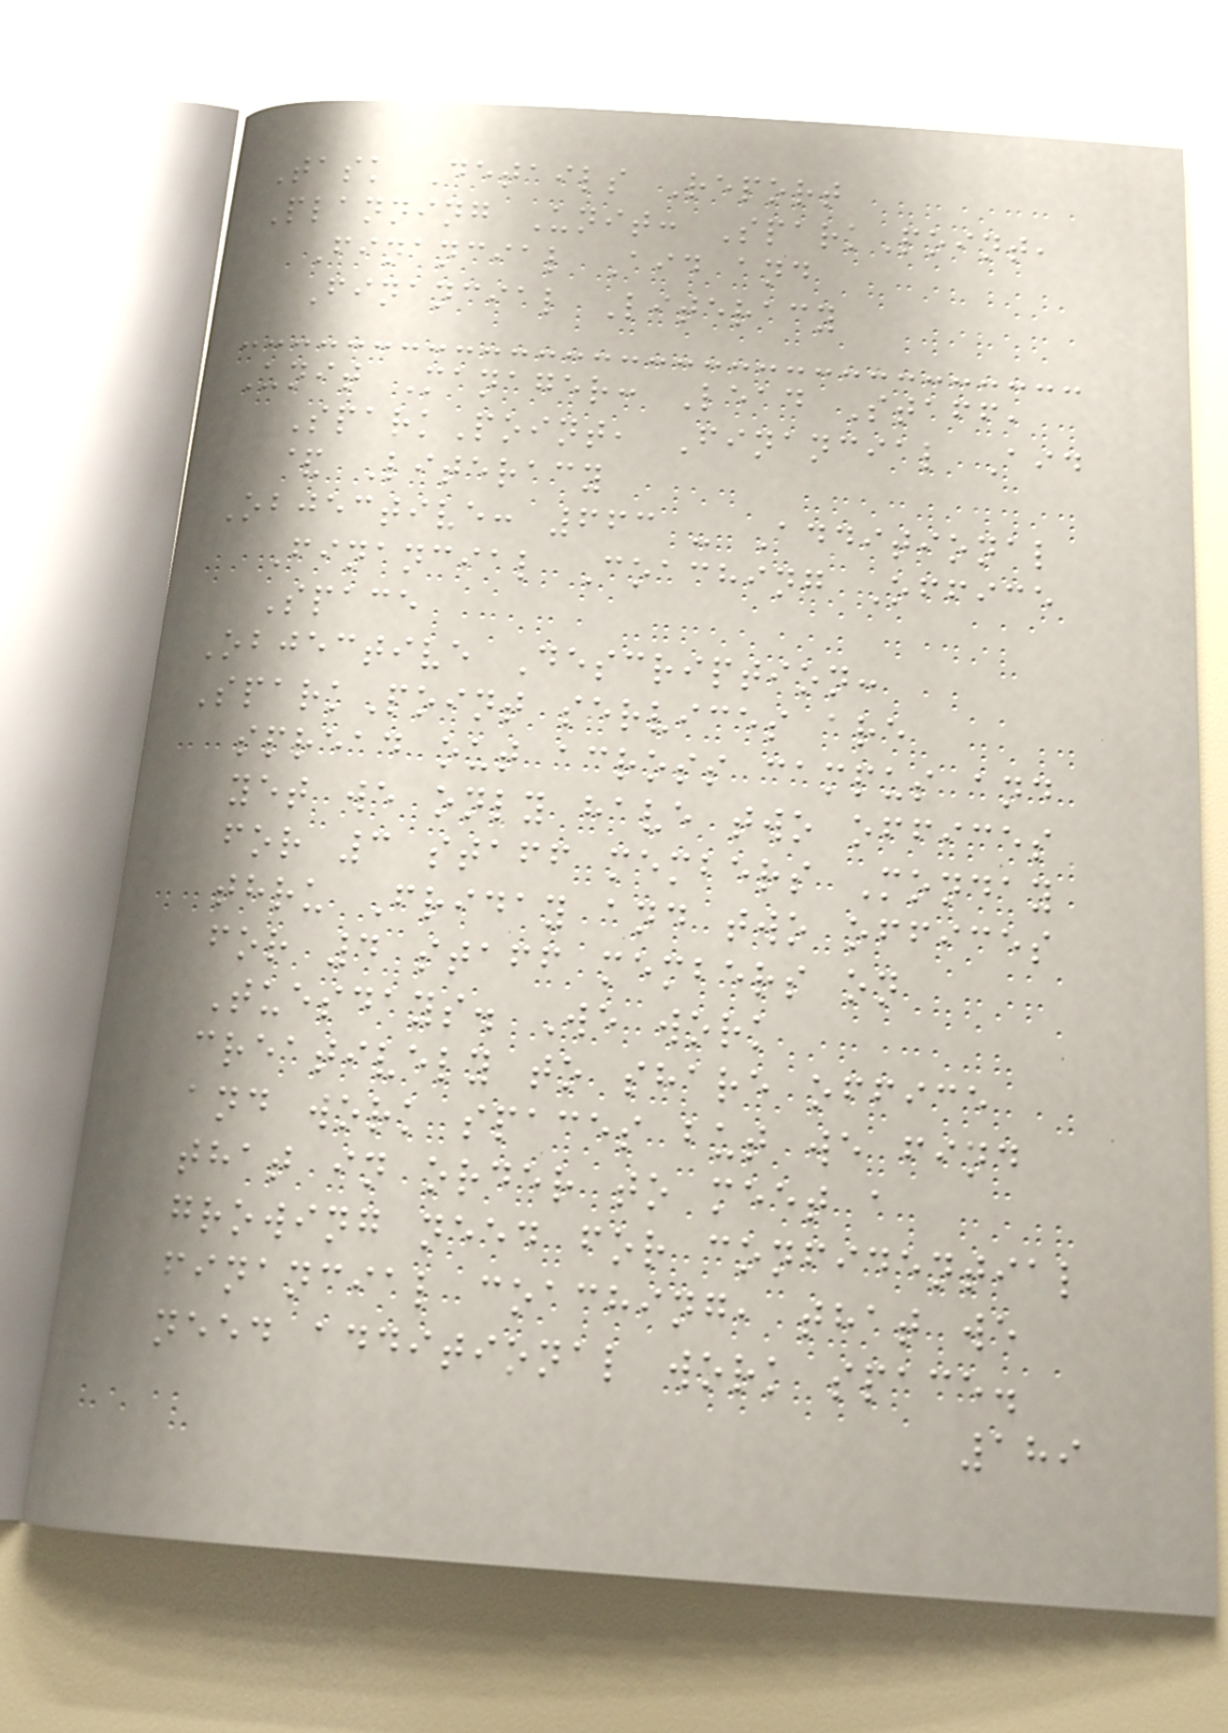Task Details Report
Planning Unit: SparkPoint,
Financial Aid and
Financial Literacy
Unit Manager: Lead Staff,
SparkPoint, Financial Aid
& Literacy
Objective: 663 - Additional
Financial Coaching Office
Space
Objective Description:
SparkPoint services are
spread out across campus and
yet we only have two offices
for 3 staff members Monday
thru Friday and two offices
for 4 staff members on
Tuesdays. We work
creatively to share office
and work spaces but we find
that in order to meet a
growing need for confidential
financial coaching, that we
need additional work space.
189
